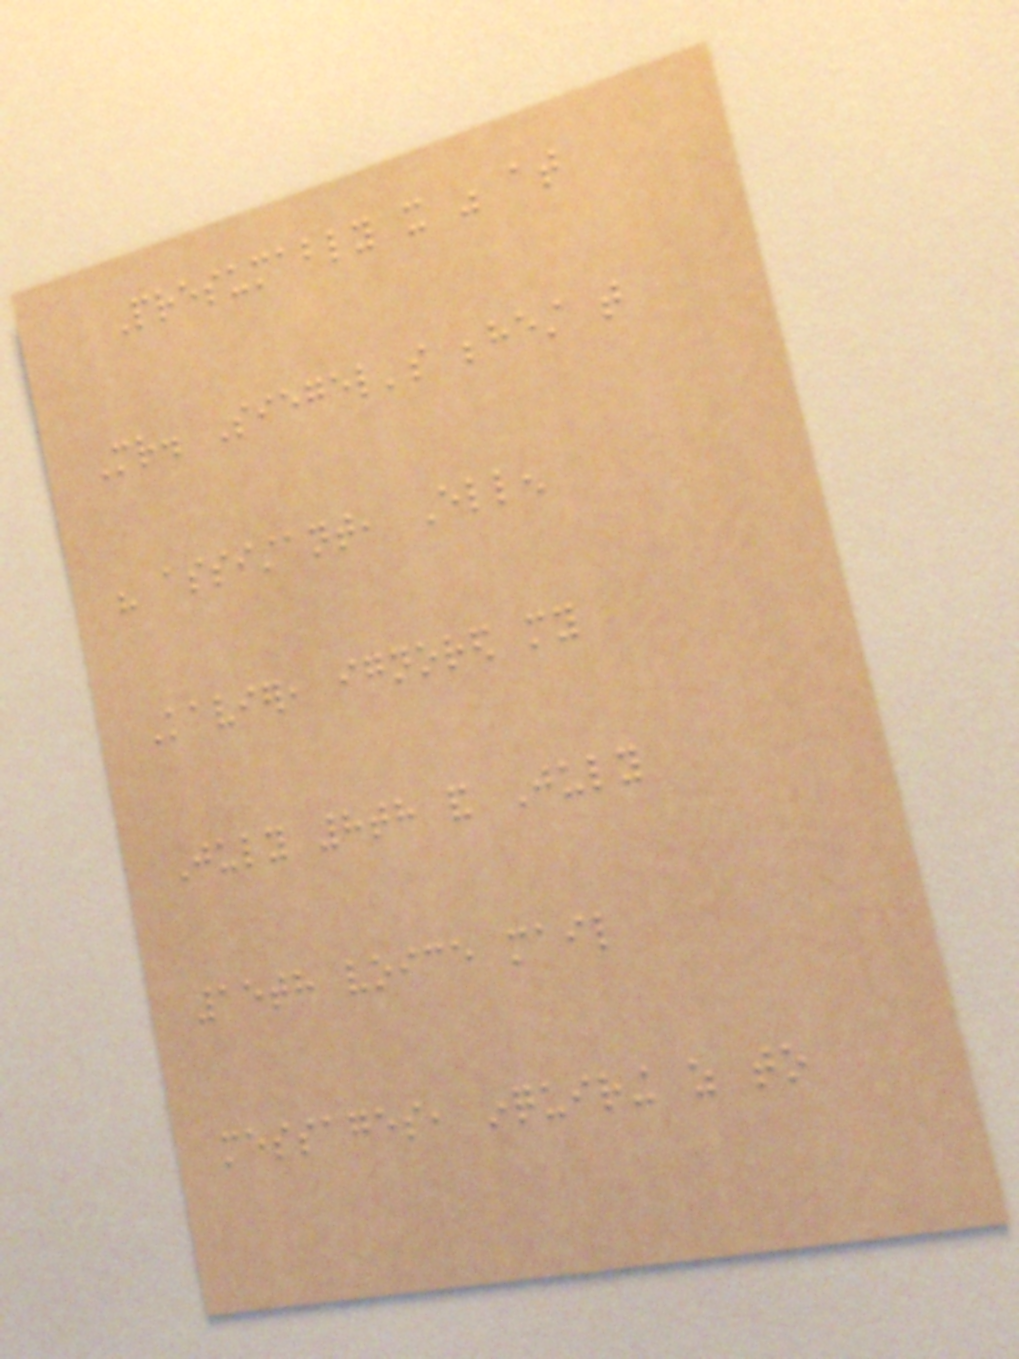Presumably it was at
Mr. Siegel's behest that
his assistant, Ellen
Kavier, ignored my
July 8th and July
15th voice mail
messages, inquiring as to
